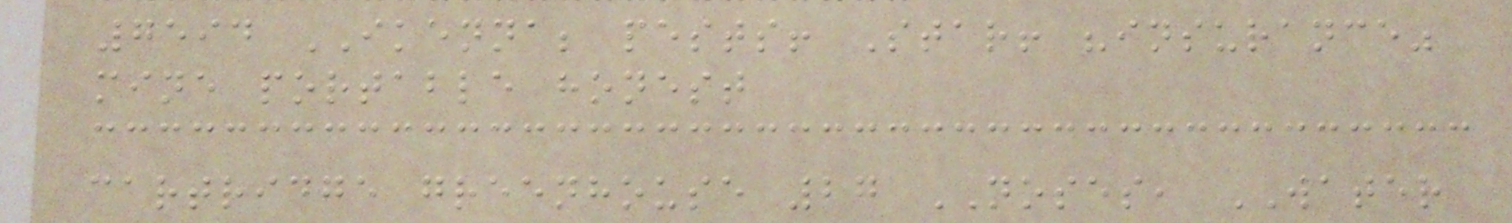7594 IKENNA; pests! Star! "insurance"
mine portable honest
cartridge greenhouse 27 NOSES, WATER
